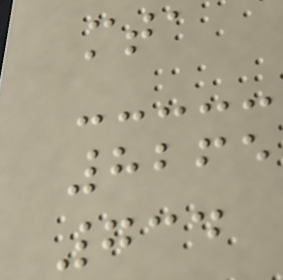mta
8265
734
